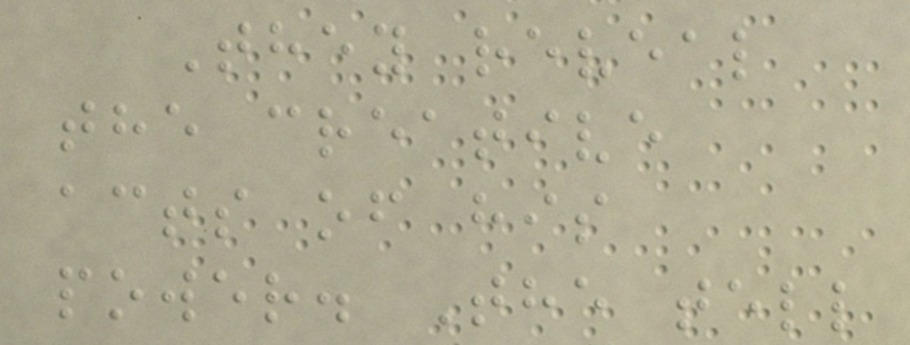They reveal
the creative
acts of his
power. The tell
